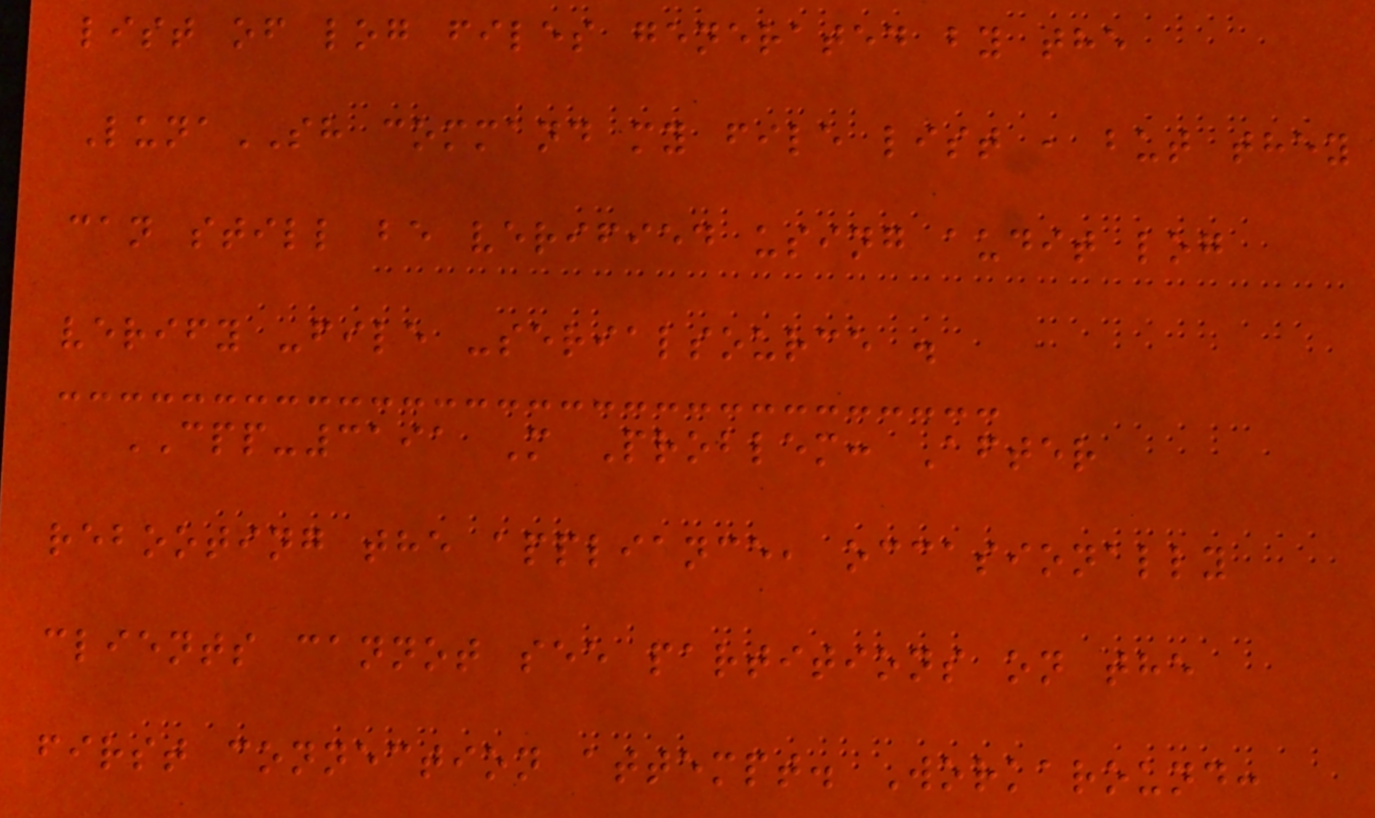list of log files generated by the
LunaSH command my file list , but they
can still be verified using audit log
verify -file -serialsource .
CPP-3191 M Problem: After
rebooting the appliance, occasionally
clients cannot see partitions on the
first connection attempt. Workaround:
